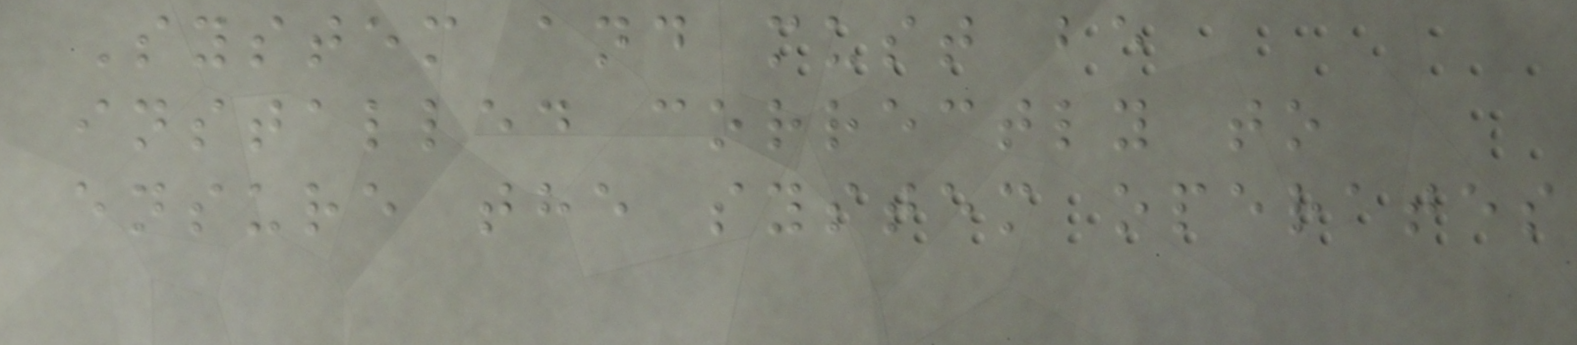System and must be
installed correctly to
ensure the system operates
